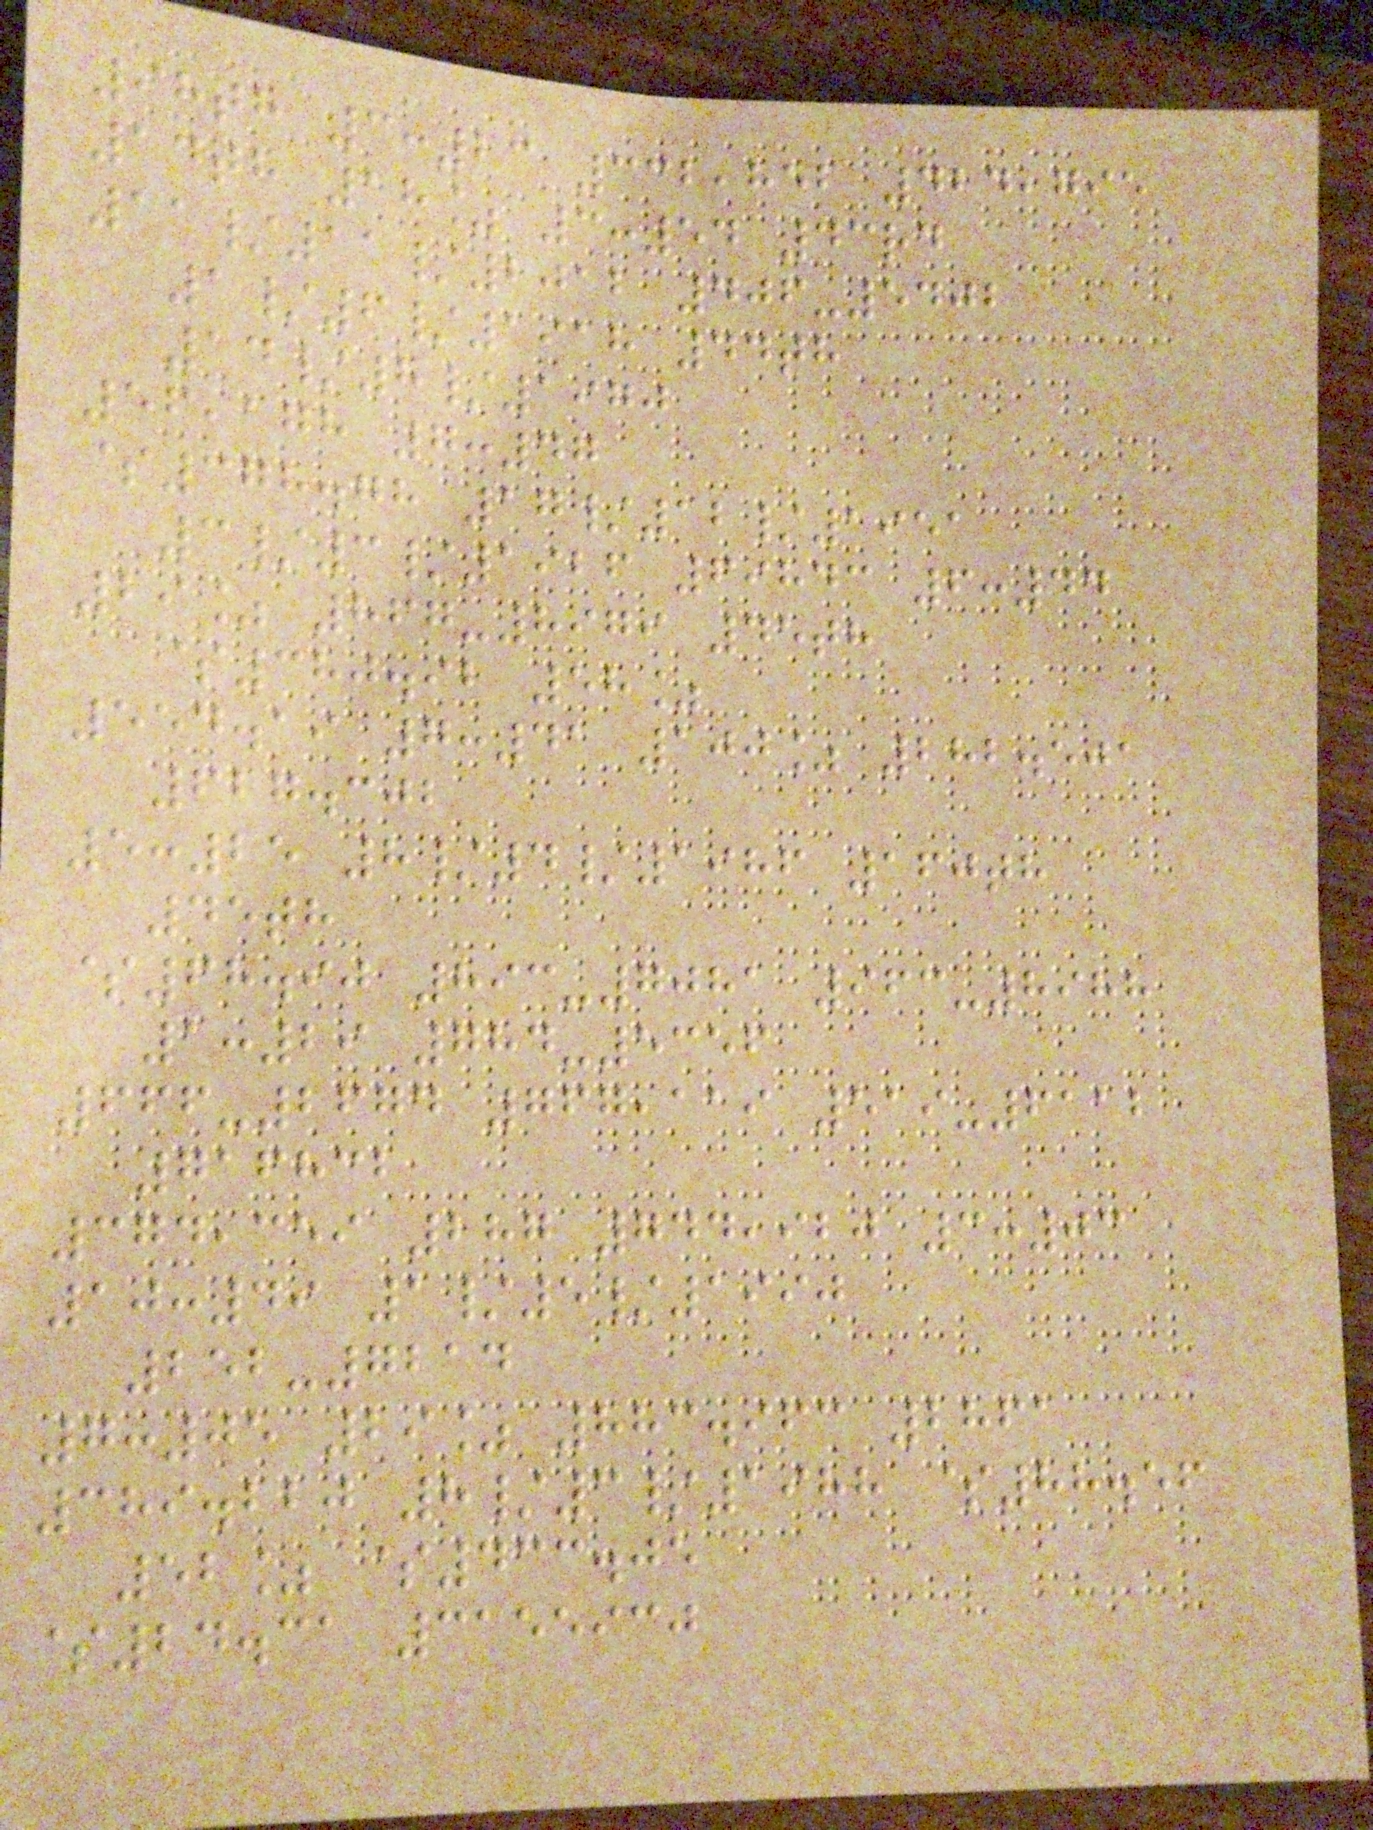98th 3:23 332,852 424,795
14th 18% 3:54 43rd
11/11/2012 406-5402
1/6/1918 44th
14/8/1970
56,178 7:47
$378.78 17/12/1951
3/3/1926 69843 6:44
29% 867-8979 45th
$380.92 58%
554.19 7:41 100% 282.501
627.302
5:25 8/4/1986 160th
45th
$68.90 893-7081 963-8988
1:29 784-5356
666-2674 767,119 519-6112
716832
374,359 287 744,920 3:03
10:49 1/5/1990
252-7214
7:05 29% 883.963 2861
389.220 8/3/1988 $88.56
52% $433.05
$24.31 3155930
